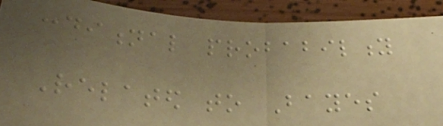conditional probability
Related to Bayes
